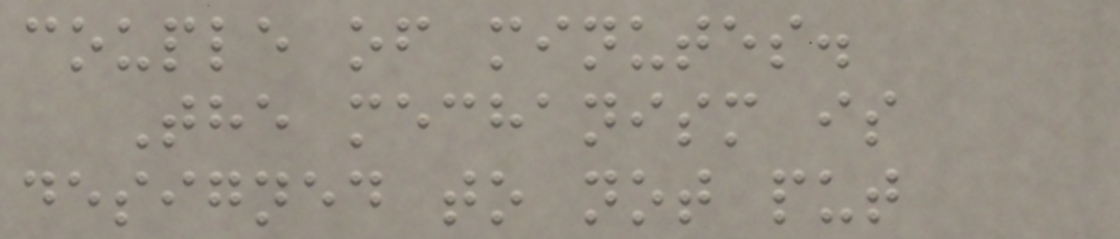couple of minutes.
The mechanism is
designed to not put
